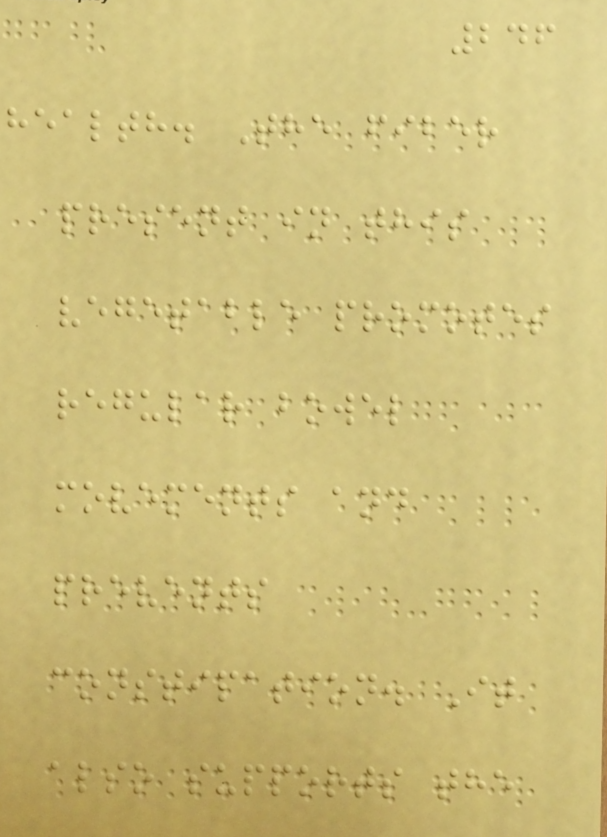246
health. The fiber
present in this
vegetable promotes
regular bowel
movements and
prevents
constipation. It
also supports the
